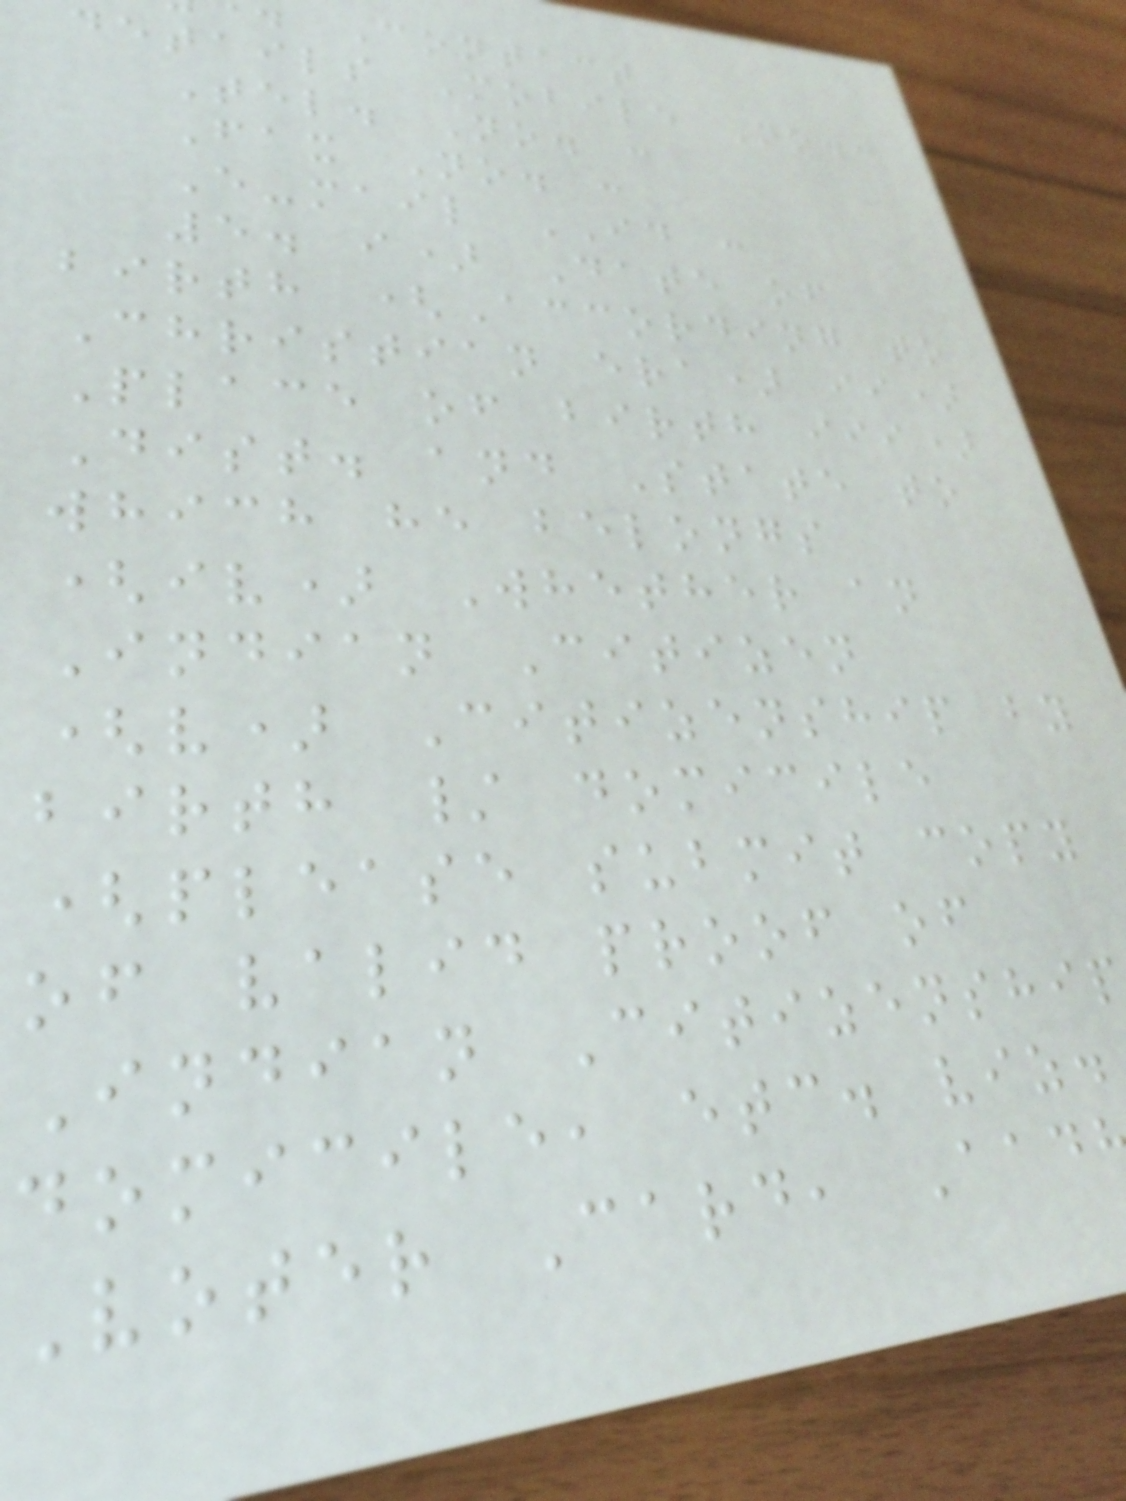Contact
details Mobile No.:
Tel. No. :
Fax No. :
E-mail ID :
5. i) Date of
birth (According to
Christian era) ii)
Place of birth iii)
Dist. and State to
which he belongs
(iv) Whether an
Indian Citizen
(v) Citizenship by
birth / domicile
(please submit copy
of valid proof of
Indian Citizenship
domicile, etc. viz.
Voter Card, Aad
